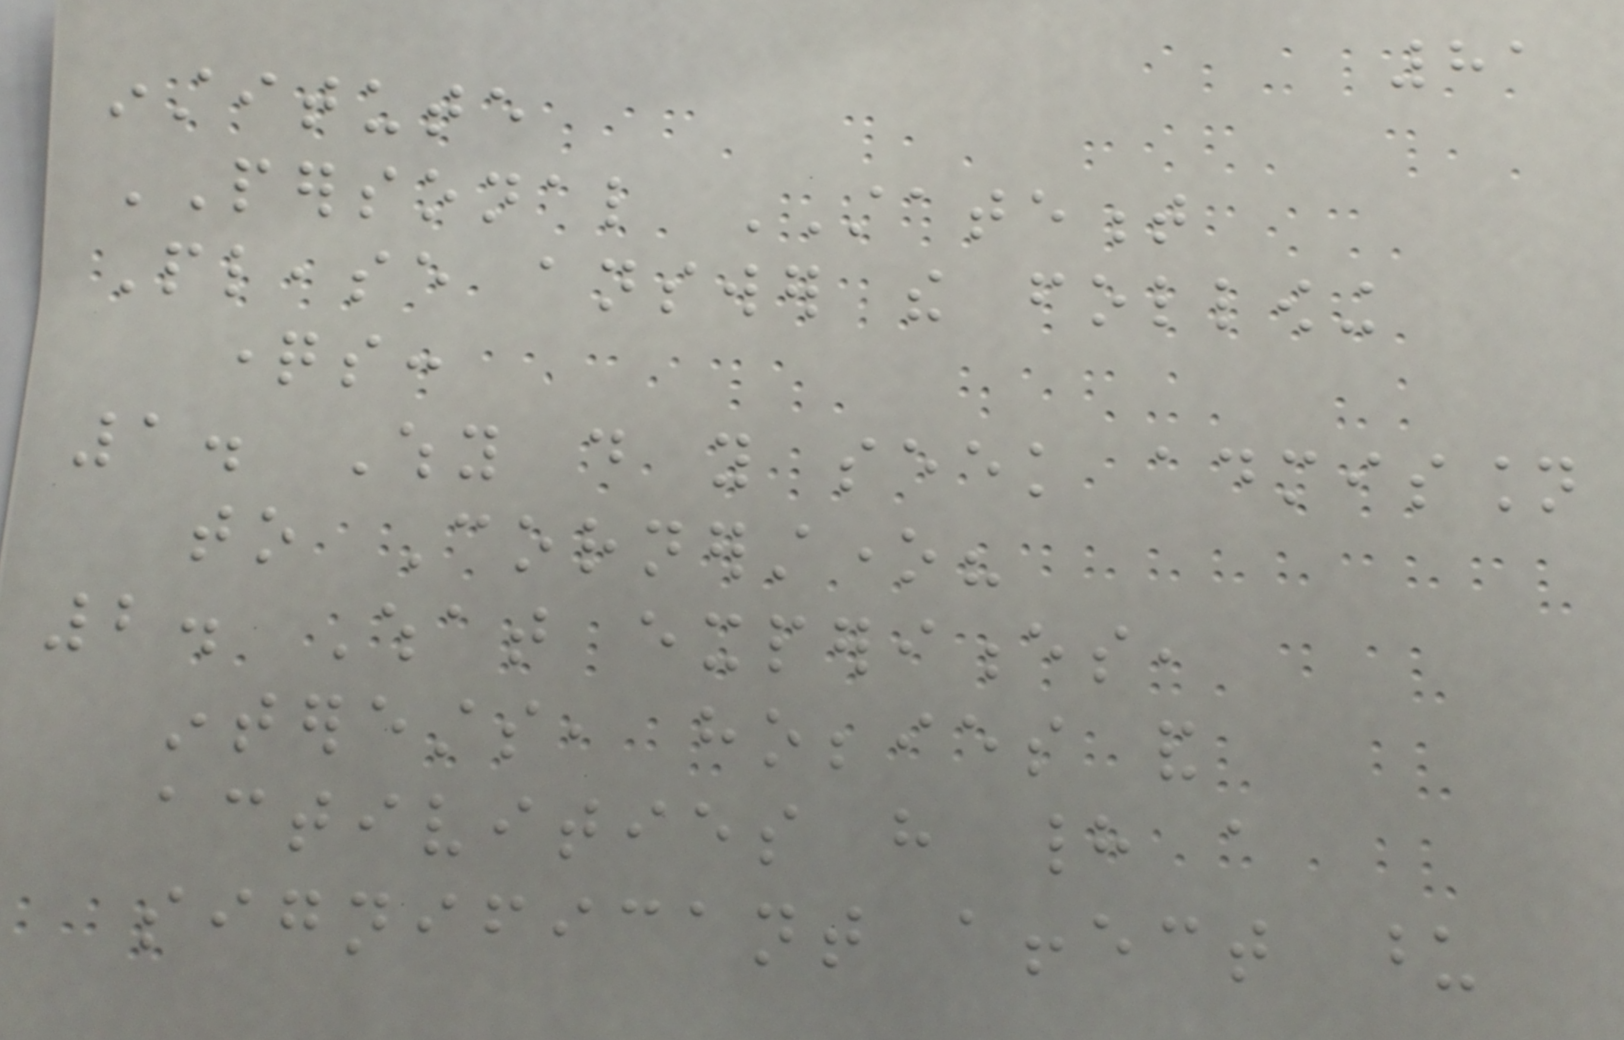81
institute
PERSONAL STATEMENT
Please answer the following
questions:
1. Why do you seek admission
to Cornerstone?
2. What experiences,
interests, hobbies and
activities have had a
significant affect upon
